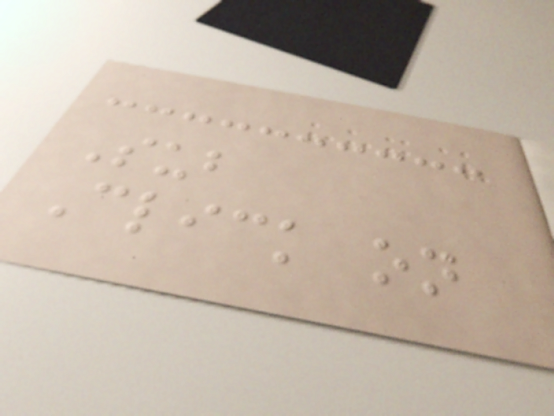Sub
Click on
